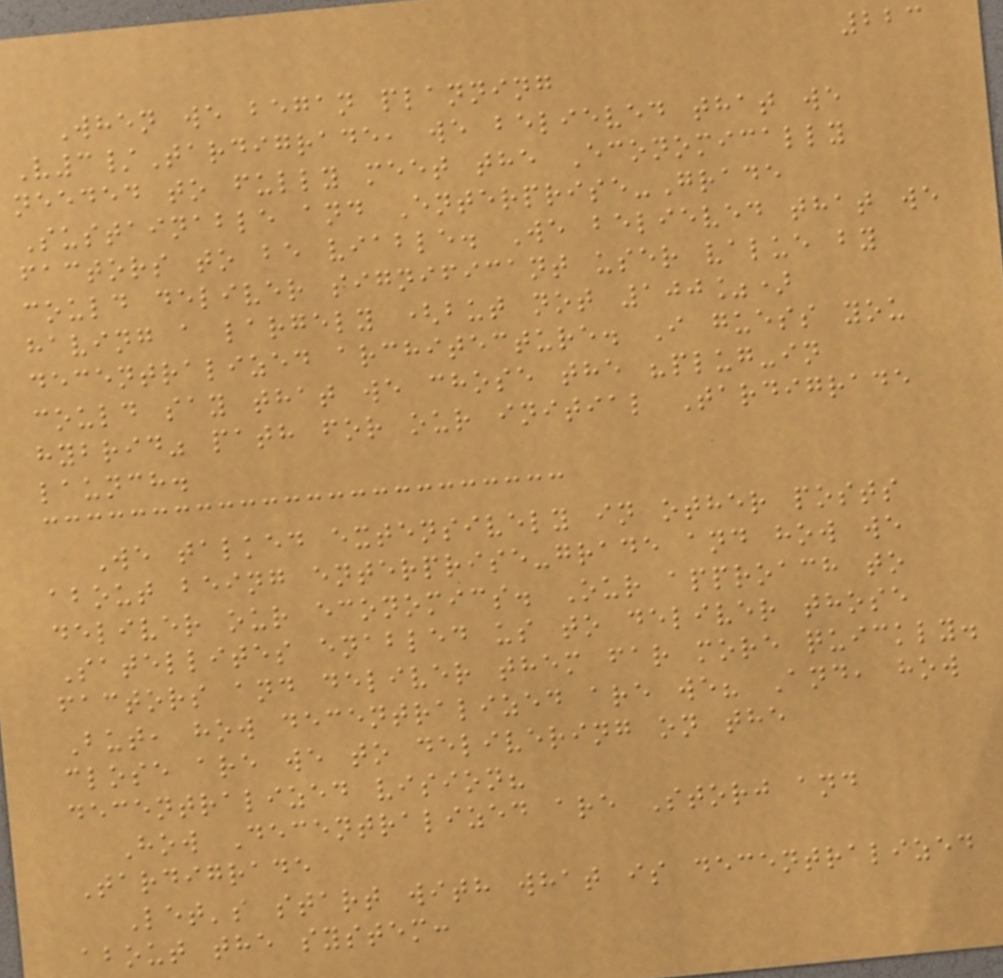223
When we began planning
V3/Tardigrade, we believed that we
needed to fully meet the Economically
Sustainable and Enterprise-Grade
factors to be viable. We believed that we
could deliver significant user value by
having a largely (but not 100%)
decentralized architecture. I guess you
could say that we chose the "plug-in
hybrid" path for our initial Tardigrade
launch.
We talked extensively in other posts
about being enterprise-grade and how we
deliver our economics. Our approach to
Satellites enabled us to deliver those
factors and deliver them far more quickly.
But, how decentralized are we? And, how
close are we to delivering on the
decentralized vision?
How Decentralized are Storj and
Tardigrade
Let's start with what is decentralized
about the system:
